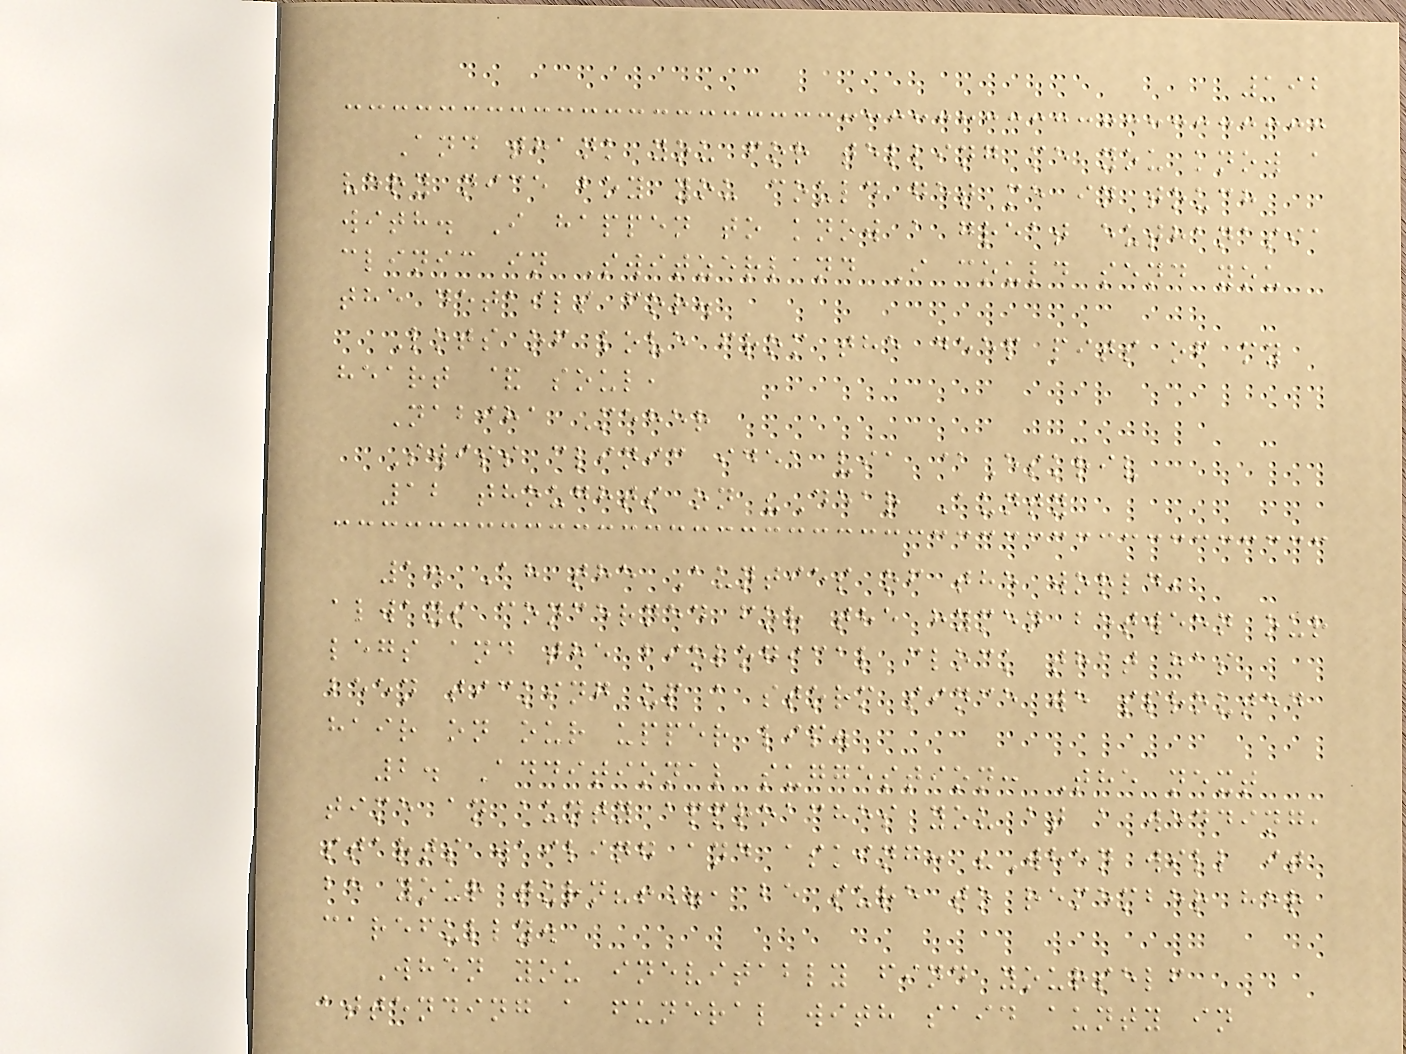192
And thank you for telling me you know a
very nice boy you could get me in touch
with. I happen to know a great euthanasia
clinic in Switzerland I could send you
the details for.
Lots of love from the deep pits of my
heart & soul,
Nabiha Meher
Swiss clinic idea via @Eskriv
12 thoughts on "Dear Aunty
1. Ah the Aunties of the world,
always concerned for the hymen between our
legs and the biological clock that has
been ticking up a storm since we sprouted
hair on our upper lip.
2. Additional suggestion: The next
time an aunty approaches you at a wedding,
starts wailing and asking: "When will it
be your turn?!", be sure to remember her
carefully.
When you inevitably find yourself
attending a funeral with said aunty in
